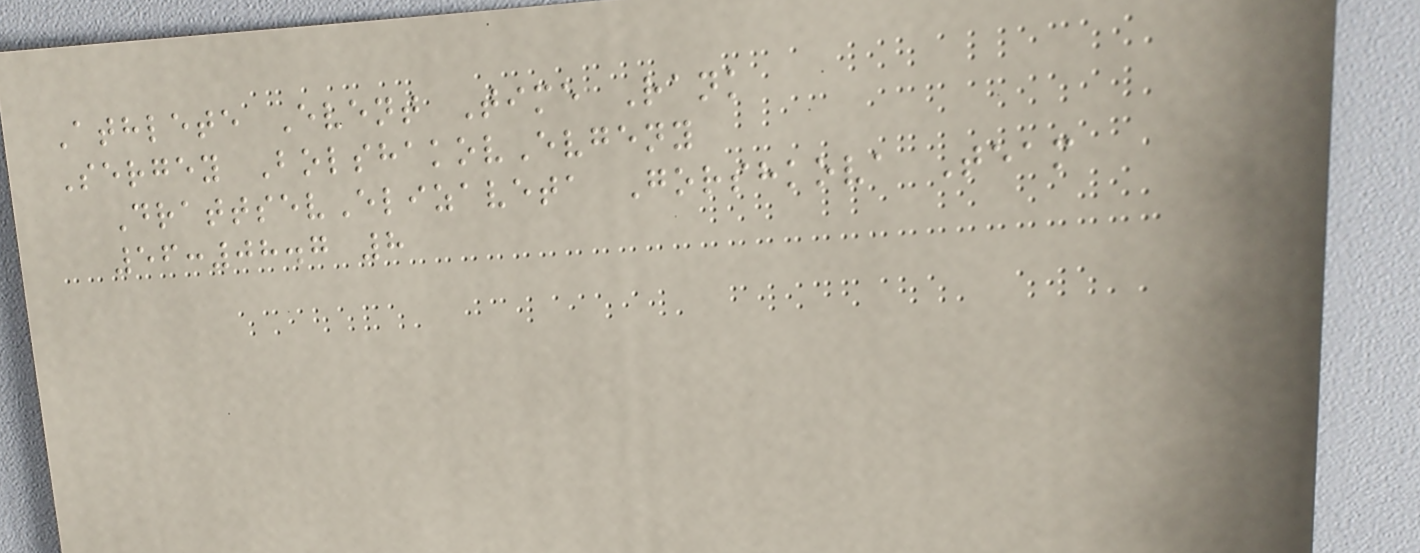Athlete Event Time Rank
Sergey BolshakovEvgeny
DrattsevElizaveta Gorshkova Team
56:08.7 8
